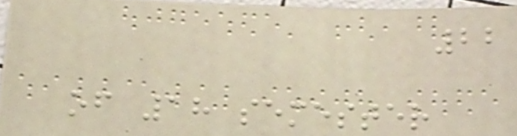22
of 18 semester
